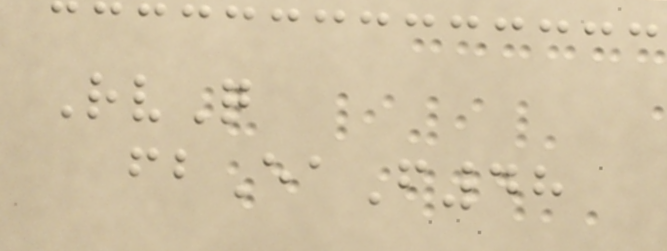RvQ
fbEaF48
